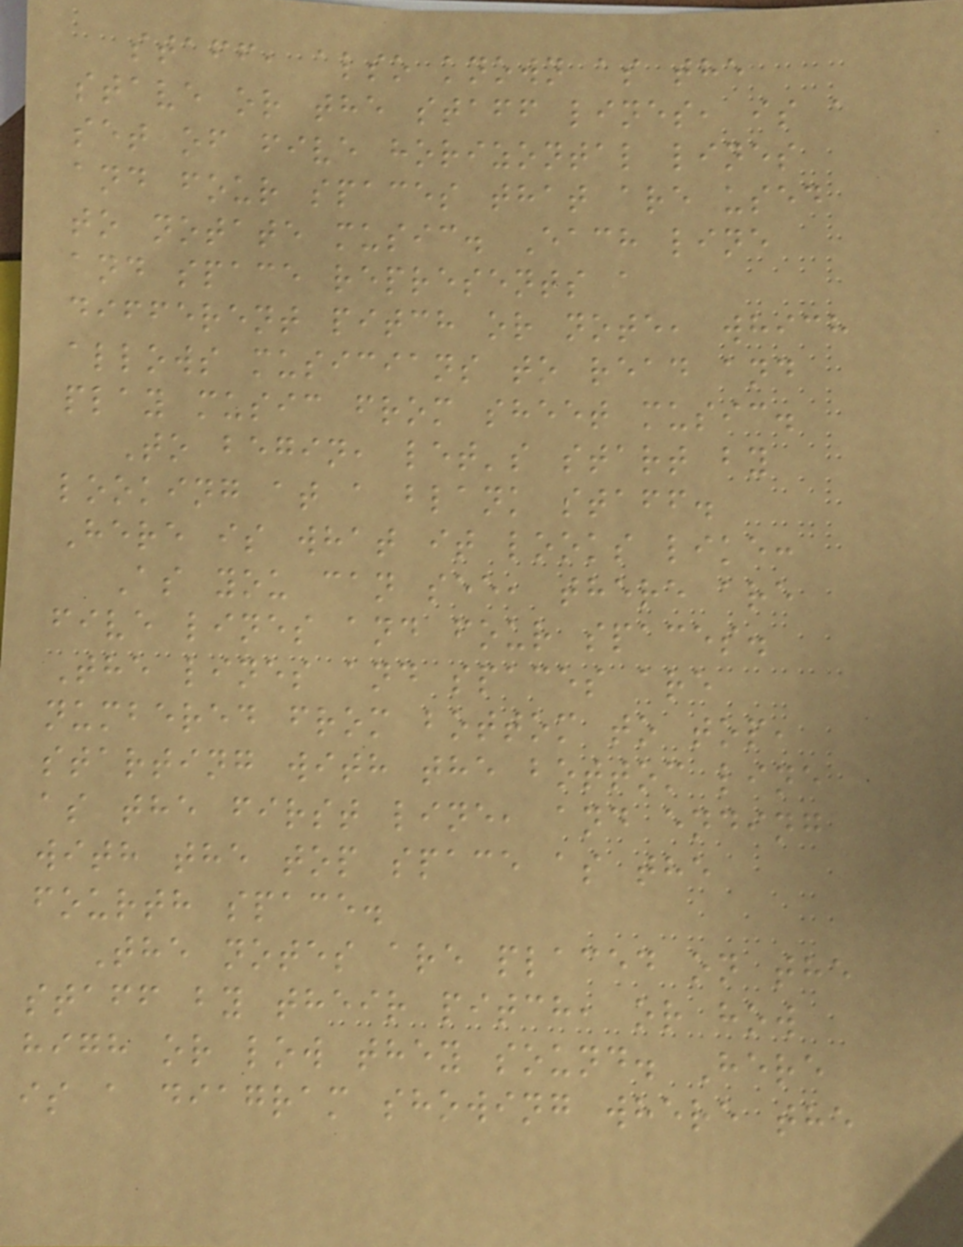staff, also known as the
stave or the staff lines, is a
set of five horizontal lines
and four spaces that are used
to notate music. Each line
and space represents a
different pitch or note, which
allows musicians to read and
play music from sheet music.
To begin, let's start by
looking at a blank staff.
Here is what it looks like:
As you can see, there are
five lines and four spaces.
The lines and spaces are
numbered from bottom to top,
starting with the bottom line
as the first line, and ending
with the top space as the
fourth space.
The notes are placed on the
staff by their pitch, or how
high or low they sound. Here
is a diagram showing where the
